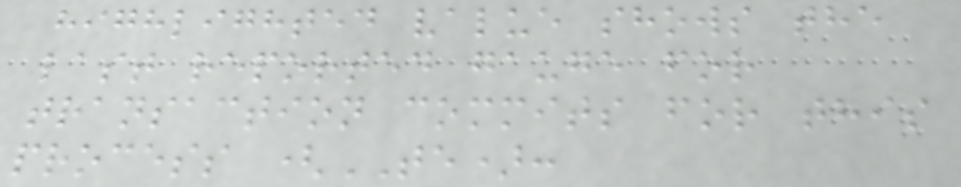highlighted value shows the
last reported gauge for
transaction commits for this
process (TE):
